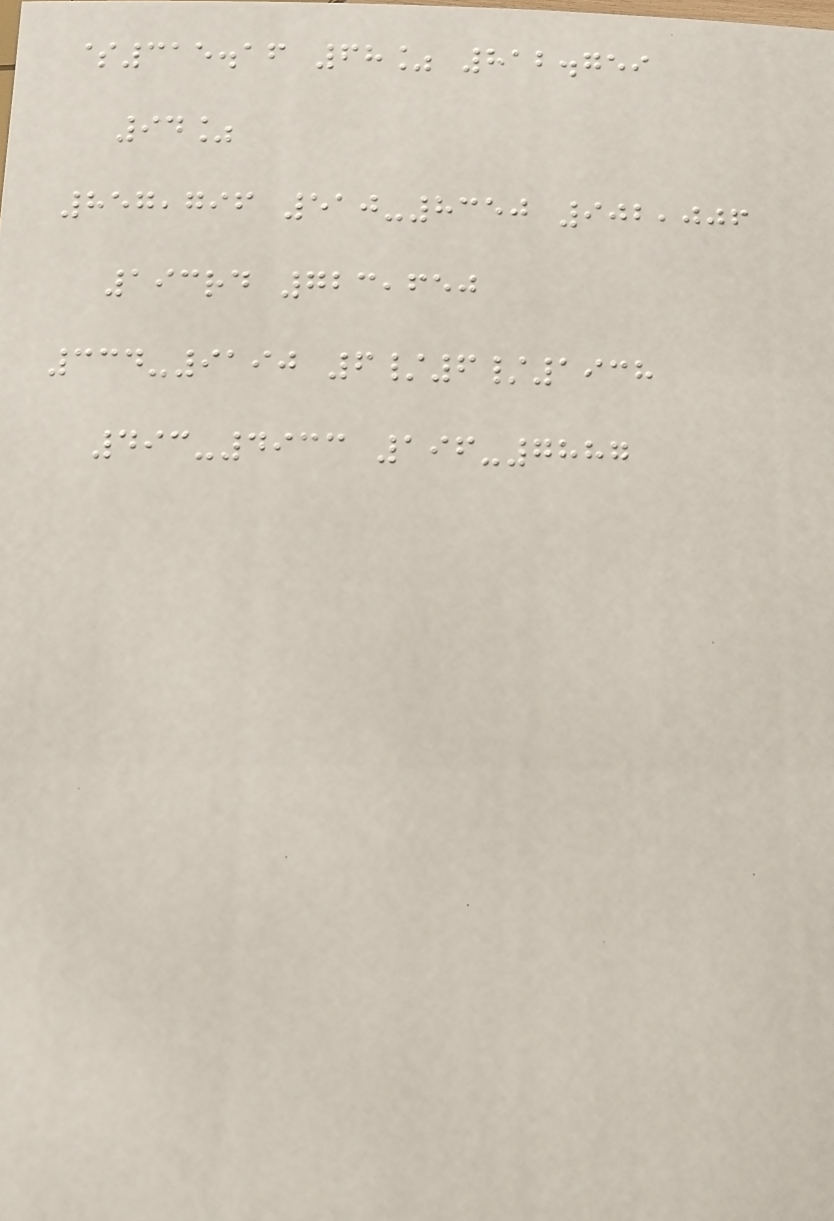$315.16 68% 812.759
94%
857,796 510-8350 902,006
193rd 723,650
334-9190 6/6/1938
493-4933 196-7887
